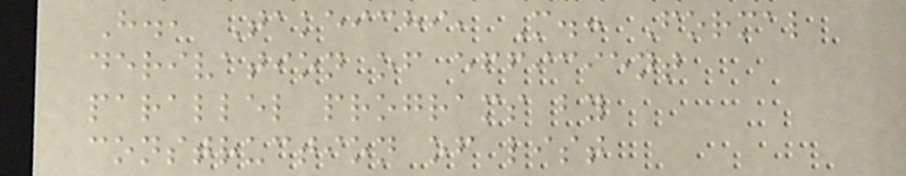H., Takeichi, M.: Formal
derivation of efficient
parallel programs by
construction of list
